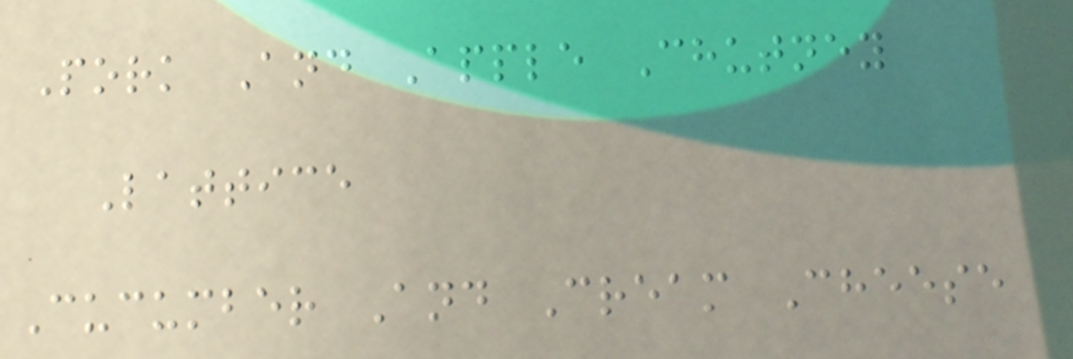Pork And Apple Chutney
Lattice
Cucumber And Cream Cheese
